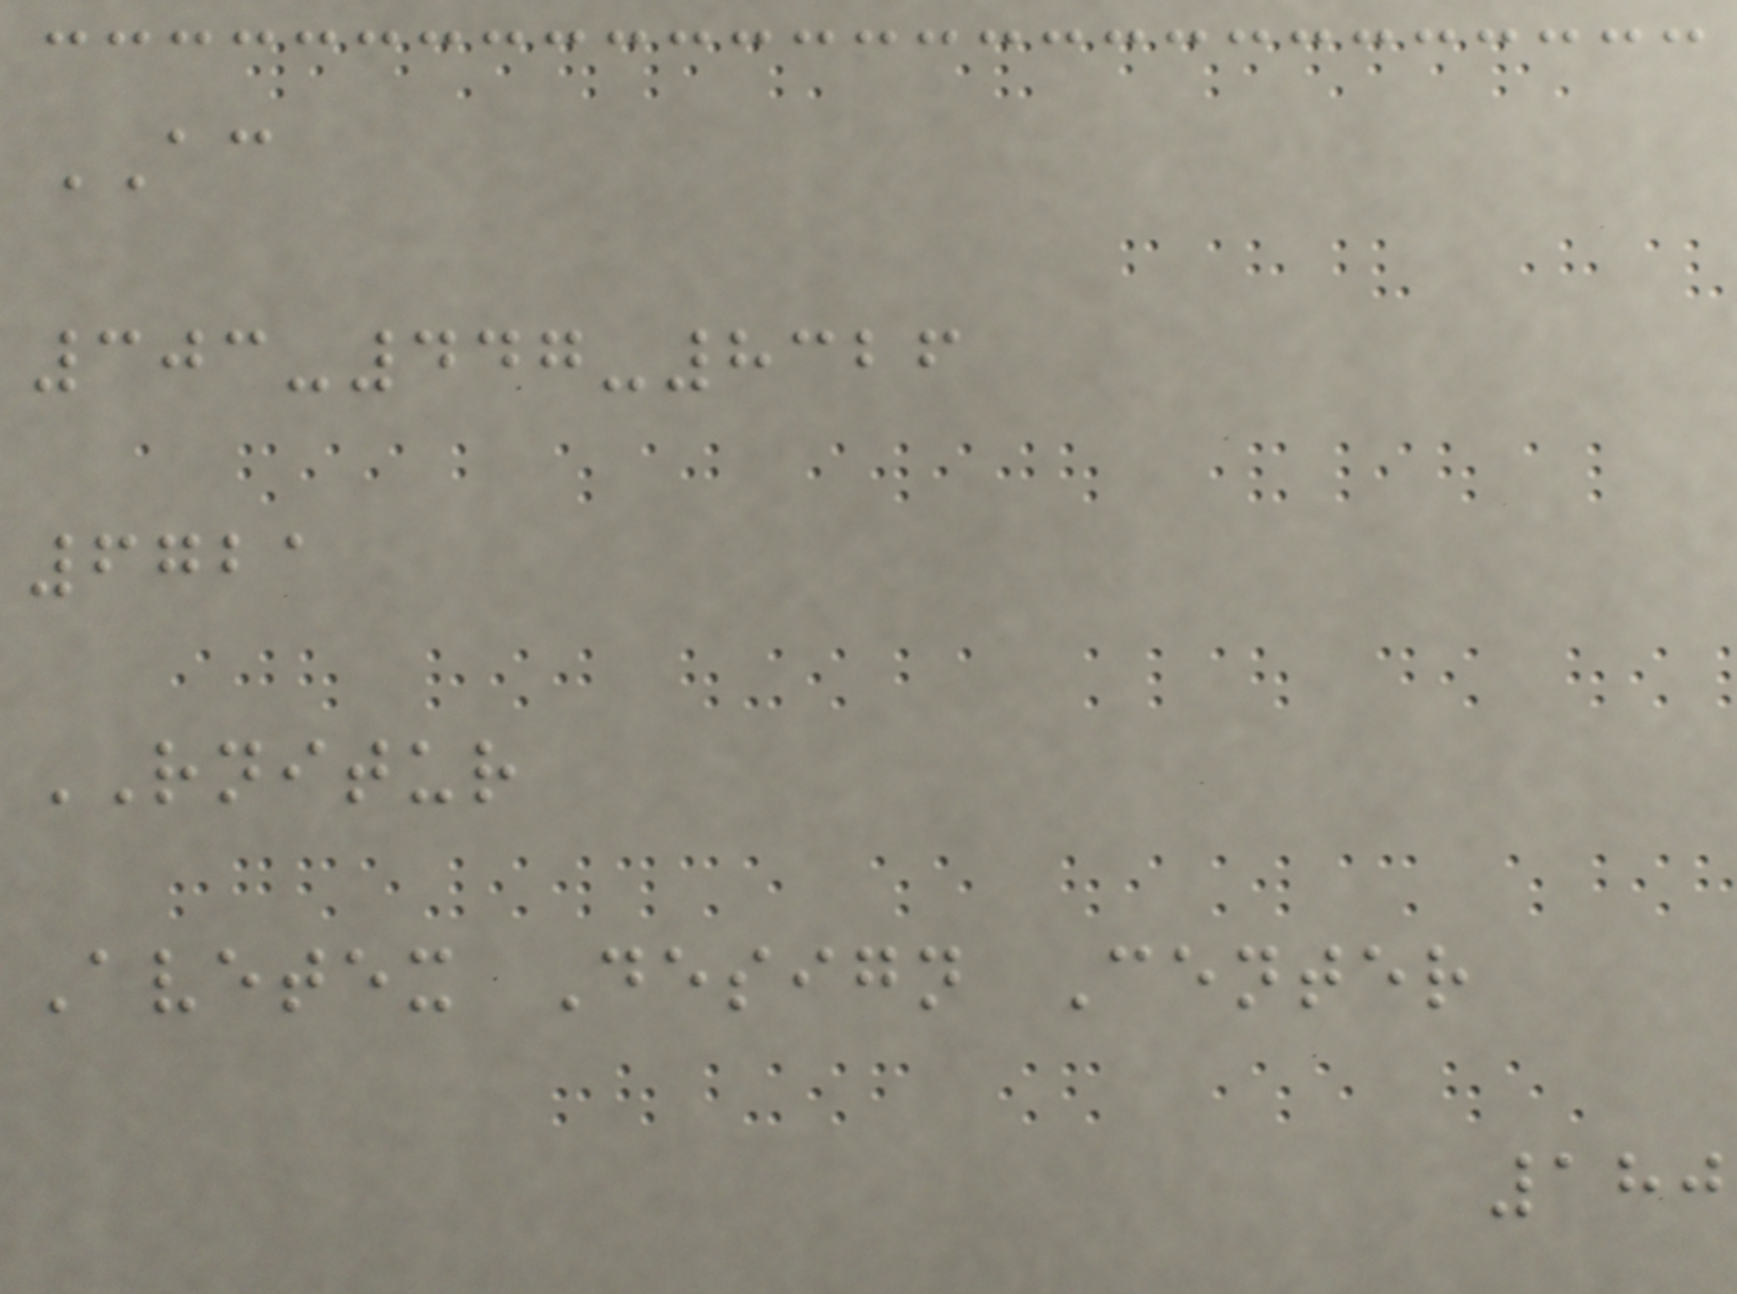AC
303-447-8326
6721
RNITUR
Avetex Design Center
180
